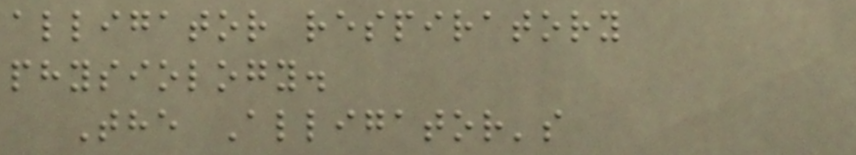alligator respiratory
physiology.
The Alligator's
